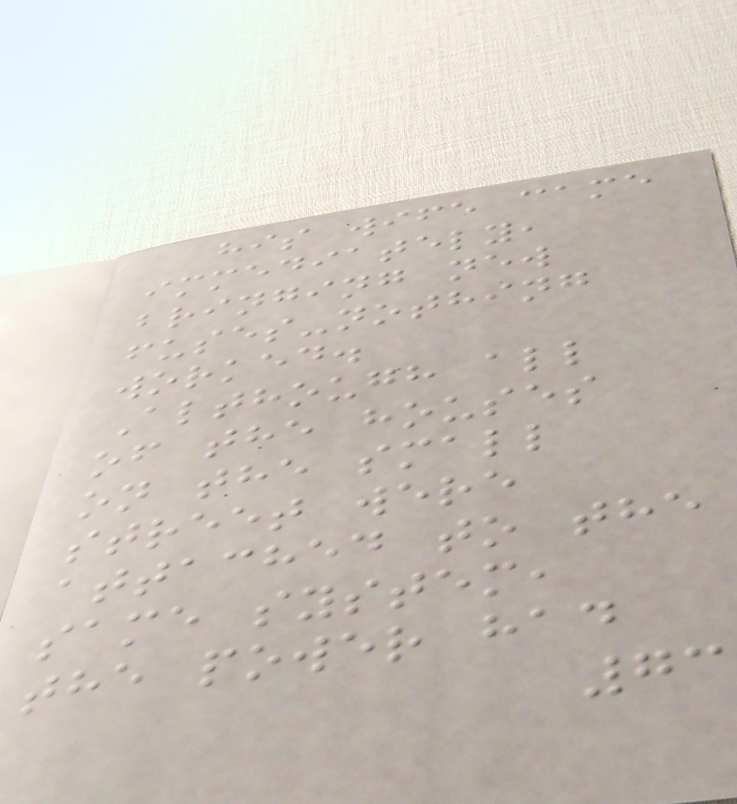his wife came
immediately,
bringing new
fuses-nothing
worked.
Although all
of the houses
on the small
street were
attached to the
same system,
the power had
73
